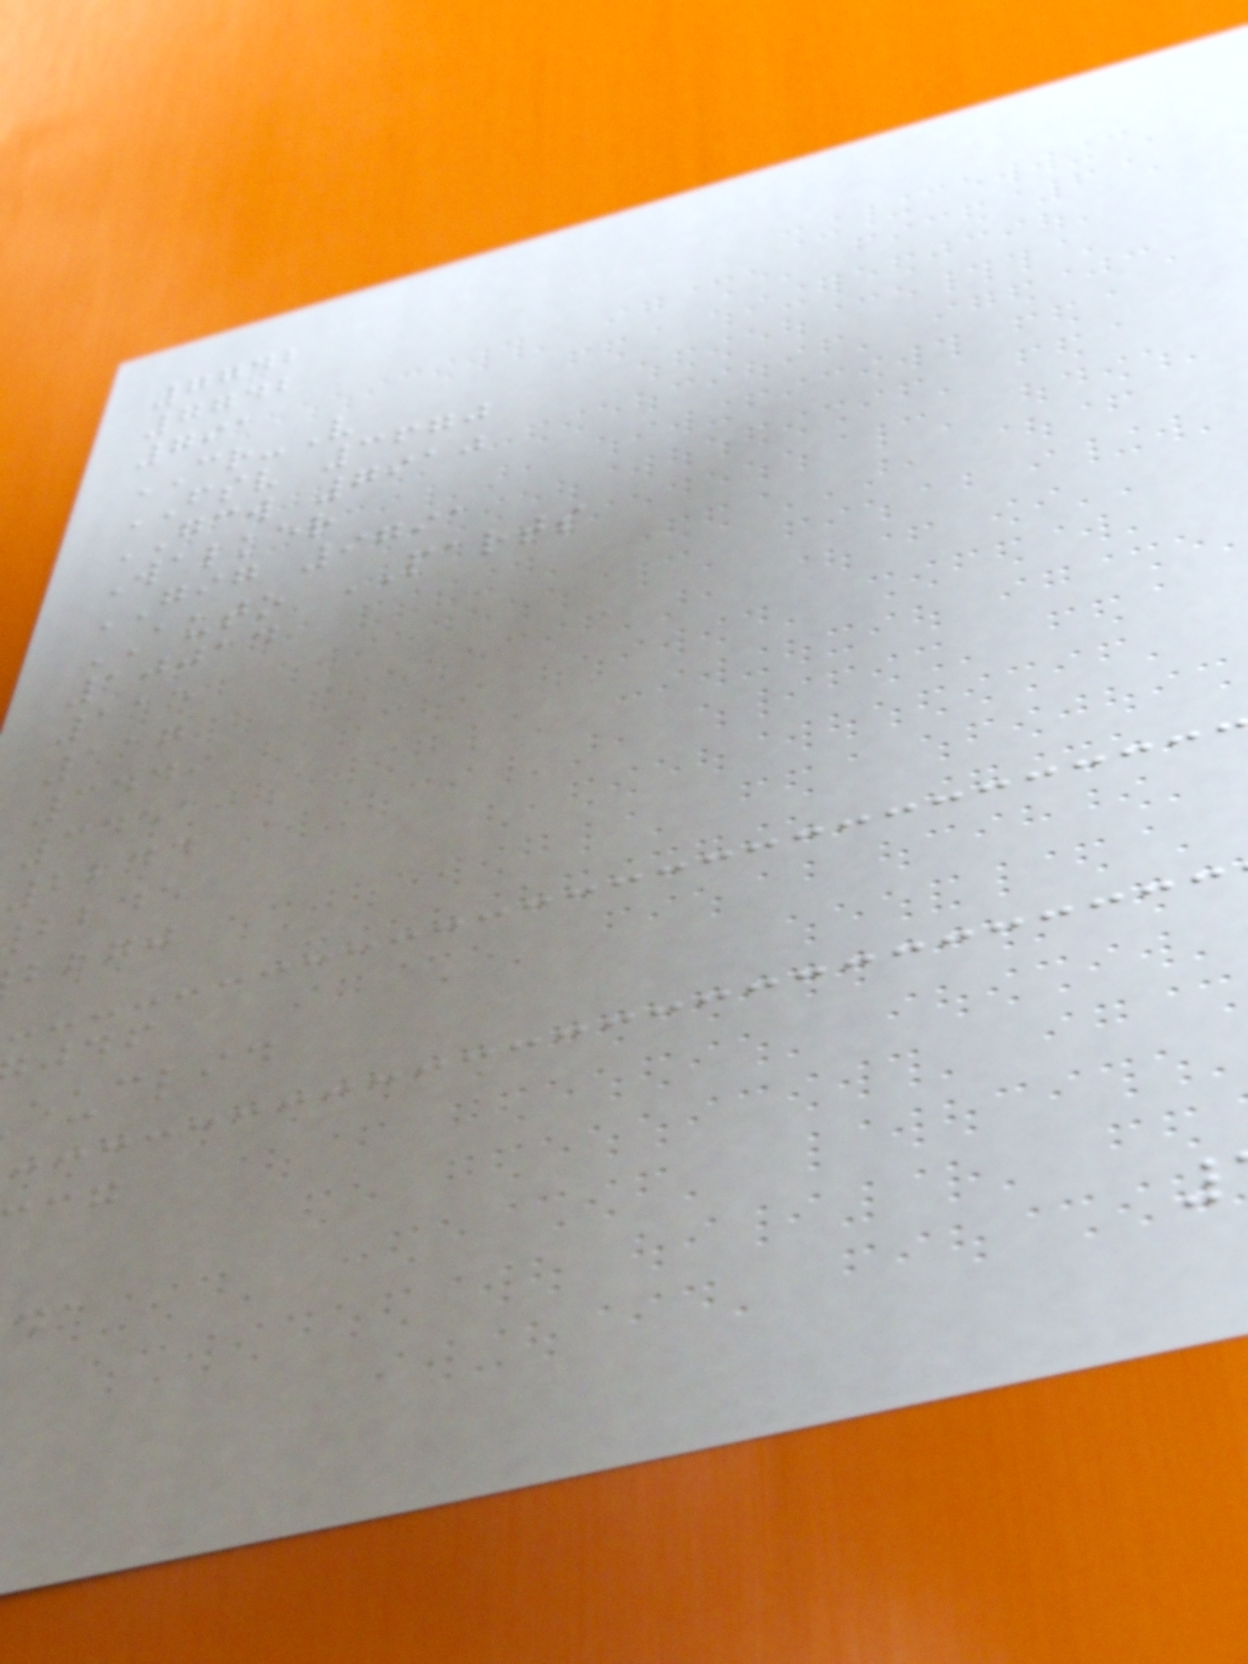7742
7742
791
CR-V
FSV 3670
GCW 7910
Walker
GIG 9791
AUTO PARTS
10014
115
117
3449
3451
2244
bbde
bbgj
euclid
